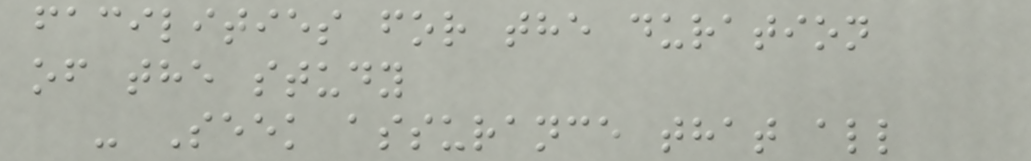facilities for the duration
of the study
- Seek assurance that all
